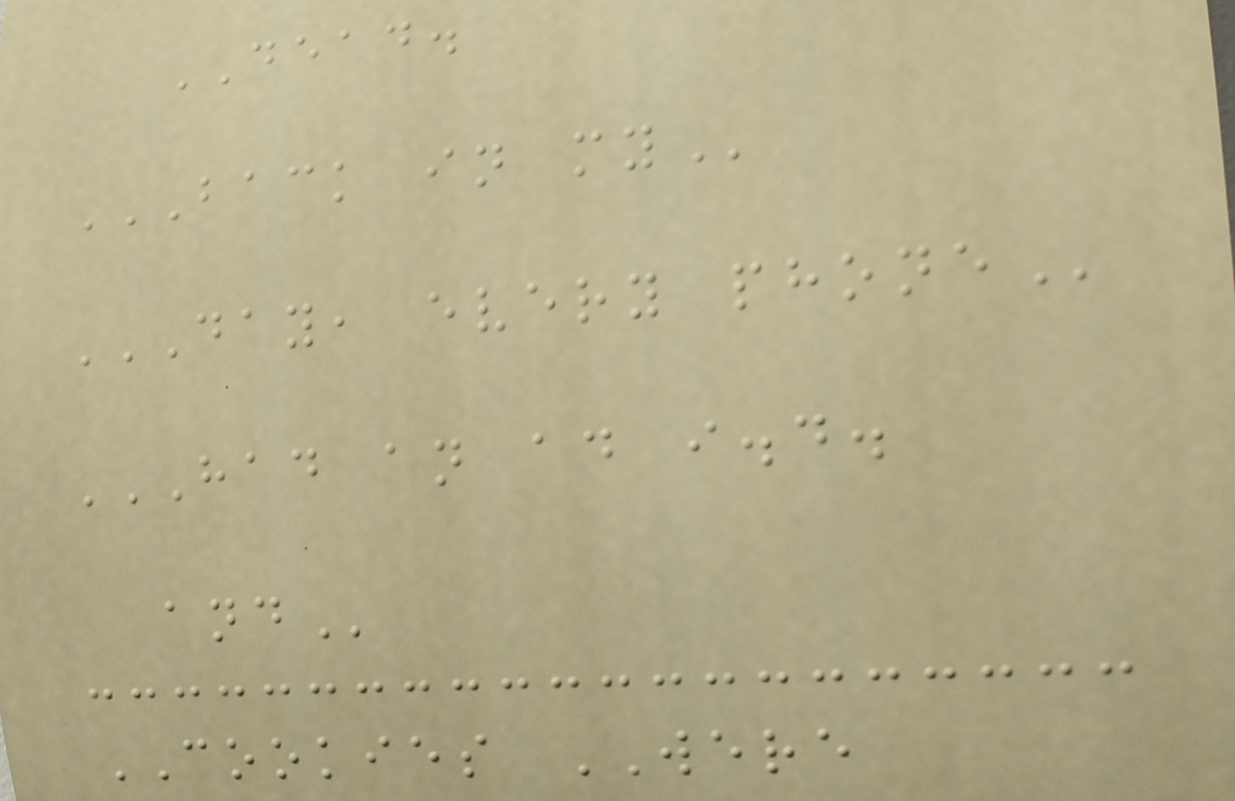DEAD.
BACK IN MY
DAY, EVERY PHONE
HAD AN AD I.D.
AND
COOKIES WERE
